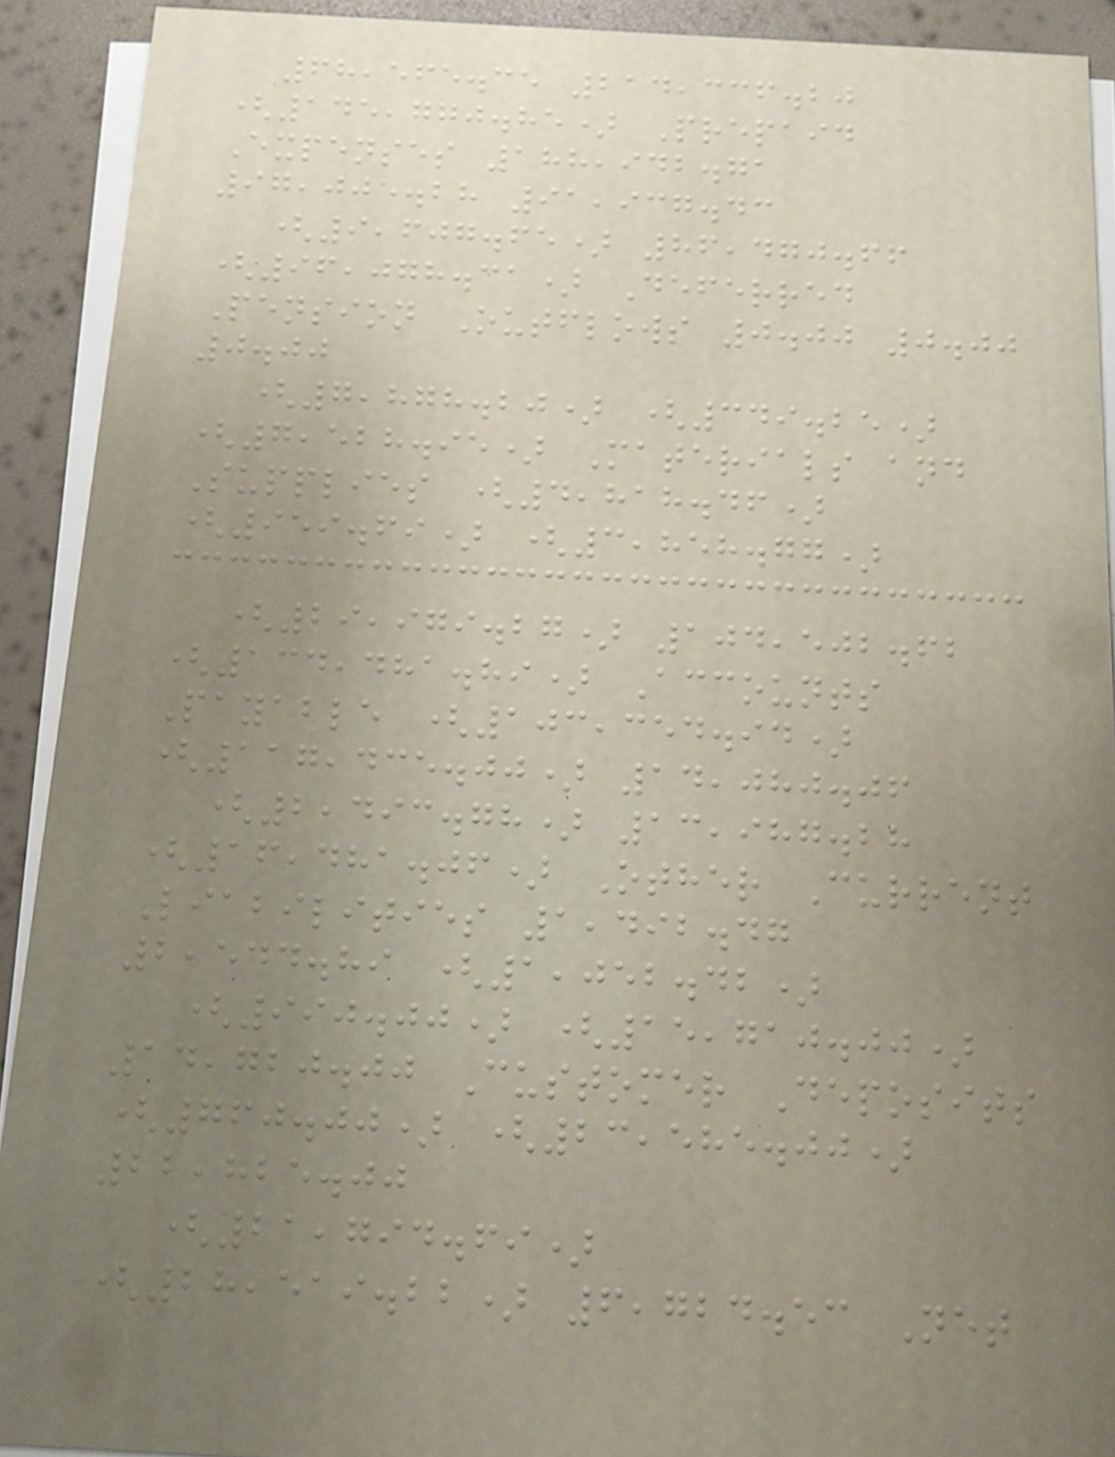68,565.35 214,336.20
(145,770.85) Prepaid
Expenses 188,942.71
97,005.28 91,937.43
(9,607.65) 86,470.66
(96,078.31) Deferred
Pension Outflows 0.00 0.00
0.00
(7,878.20) (349.25)
(7,528.95) Materials and
Supplies (4,818.46)
(959.69) (3,858.77)
(29,979.27) 104,502.62
(134,481.89) Accounts
Payable (103,354.94)
(117,435.00) 14,080.06
(2,493.78) 13,987.28
(16,481.06) Other Current
Liabilities 1,492.47
2,544.89 (1,052.42)
(990.00) (15,710.00)
14,720.00 Customer Deposits
(760.00) (23,585.00)
22,825.00
(21,794.69)
(28,519.22) 6,724.53 Net
